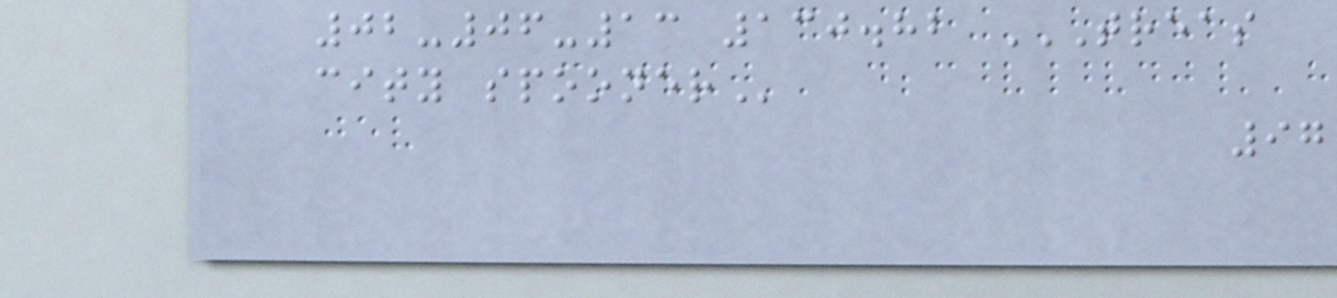02-06-13 130.82 TREAS
CITY SPOONER
97
